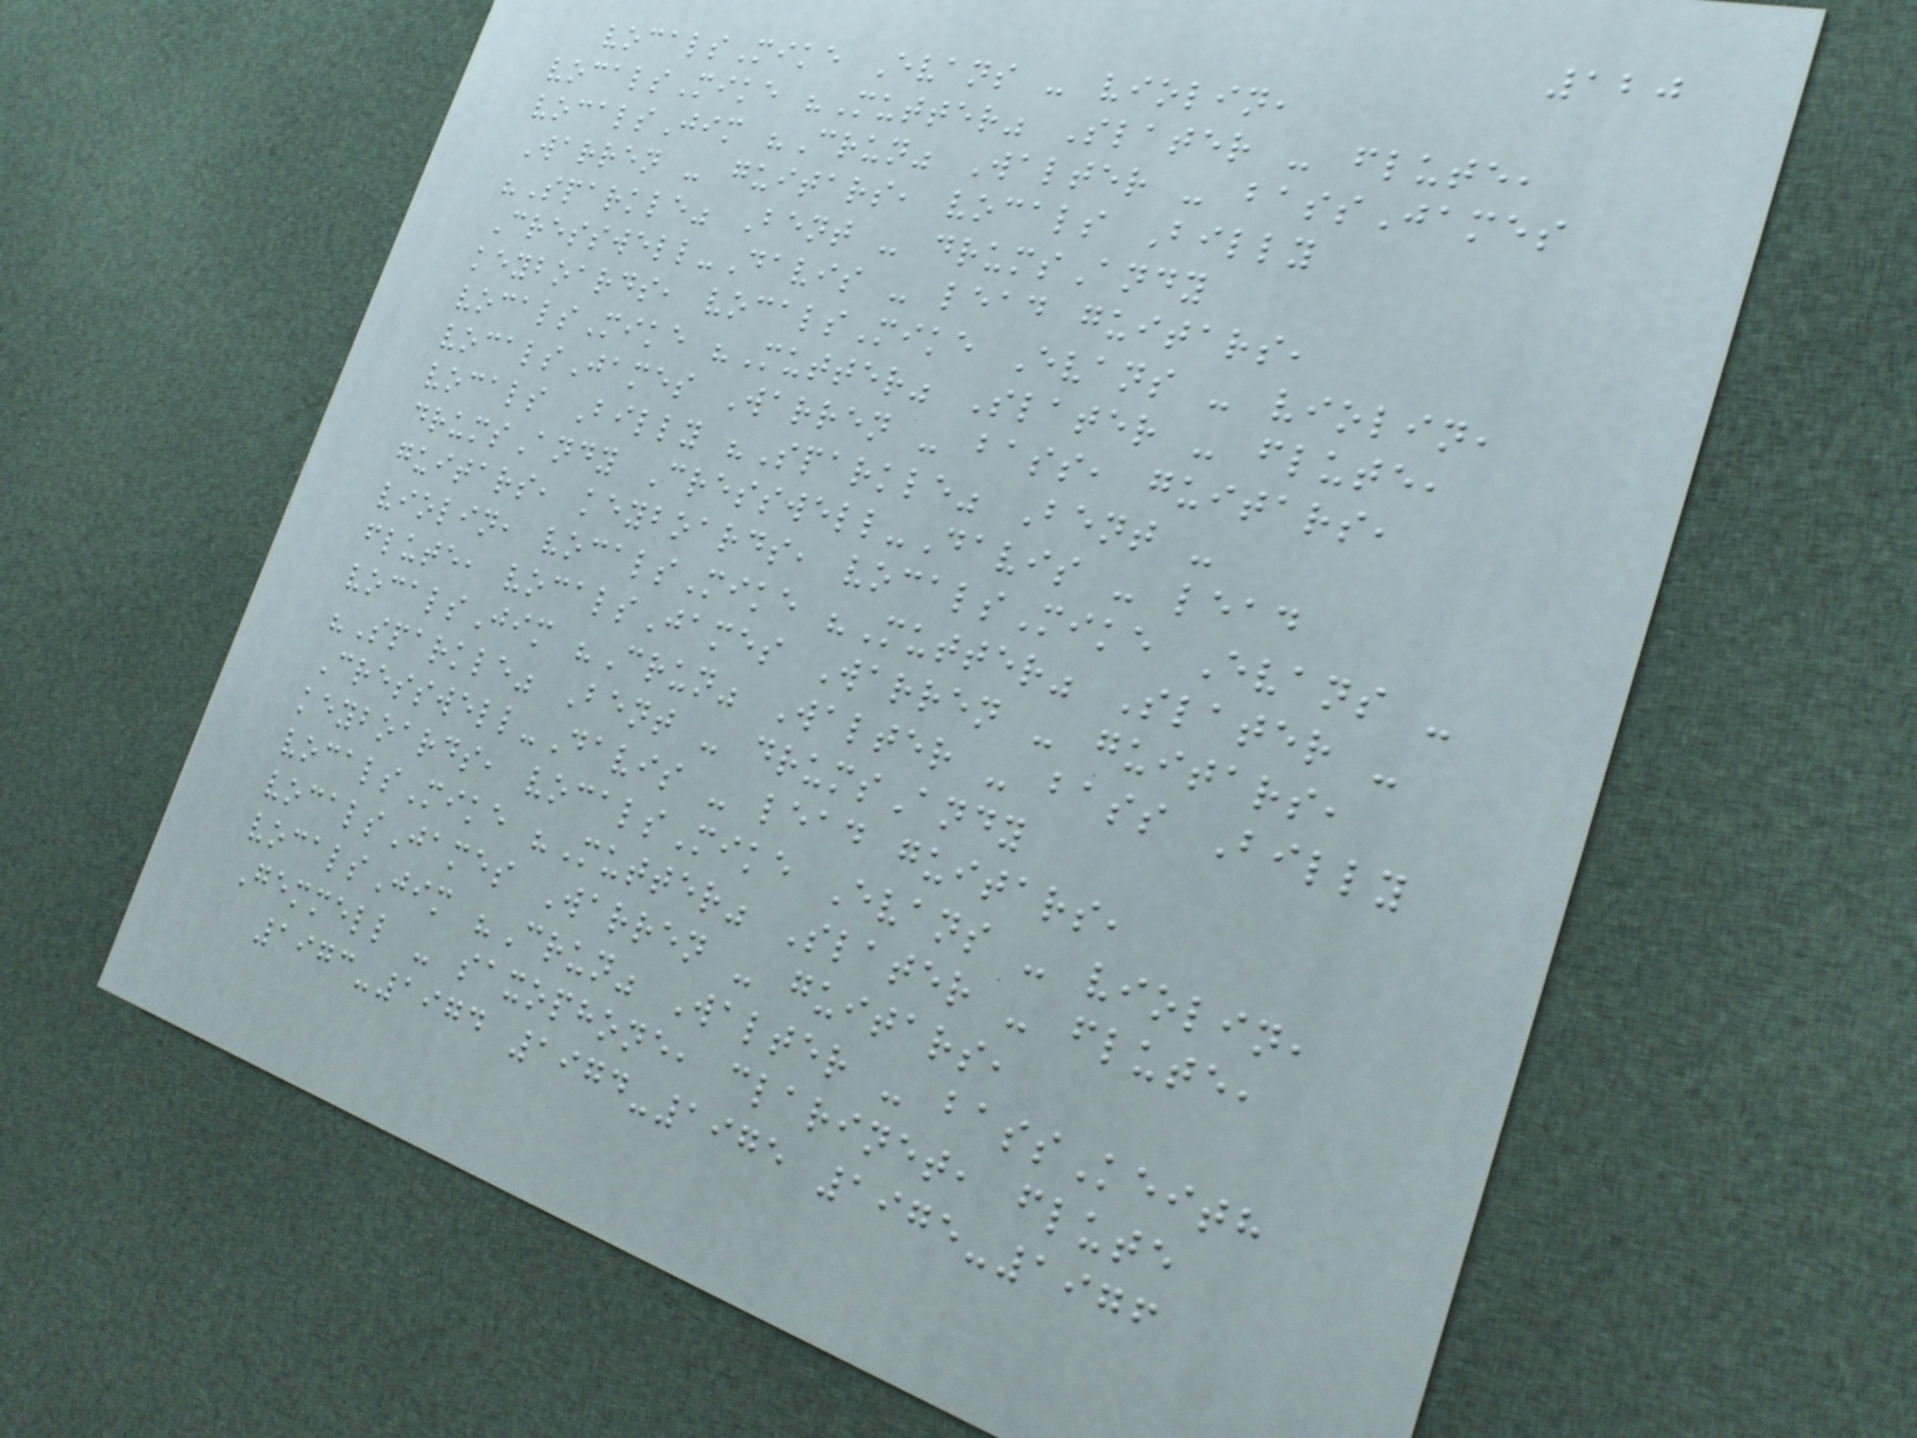120
vocalsMike Evans - violin,
vocalsMike "Mutter" Slater - flute,
vocalsJim "Crun" Walter - bassJames
Warren - guitars, vocals Billy
"Sparkle" Bent - drumsAndy
Cresswell-Davis - lead guitars,
keyboards, vocalsMike Evans - violin,
vocalsMike "Mutter" Slater - flute,
vocalsJames Warren - bass, guitars,
vocals Billy "Sparkle" Bent -
drumsAndy Cresswell-Davis - lead
guitars, keyboards, vocalsMike Evans -
violin, vocalsMike "Mutter" Slater -
flute, vocalsJames Warren - guitars,
vocalsJim "Crun" Walter - bass Billy
"Sparkle" Bent - drumsAndy
Cresswell-Davis - lead guitars,
keyboards, vocalsMike Evans - violin,
vocalsMike "Mutter" Slater - flute,
vocalsJames Warren - guitars,
vocalsJim "Crun" Walter - bassKeith
Gemmell - saxophone, clarinet, flute
1973-1974 1974-1975 1975-1976
